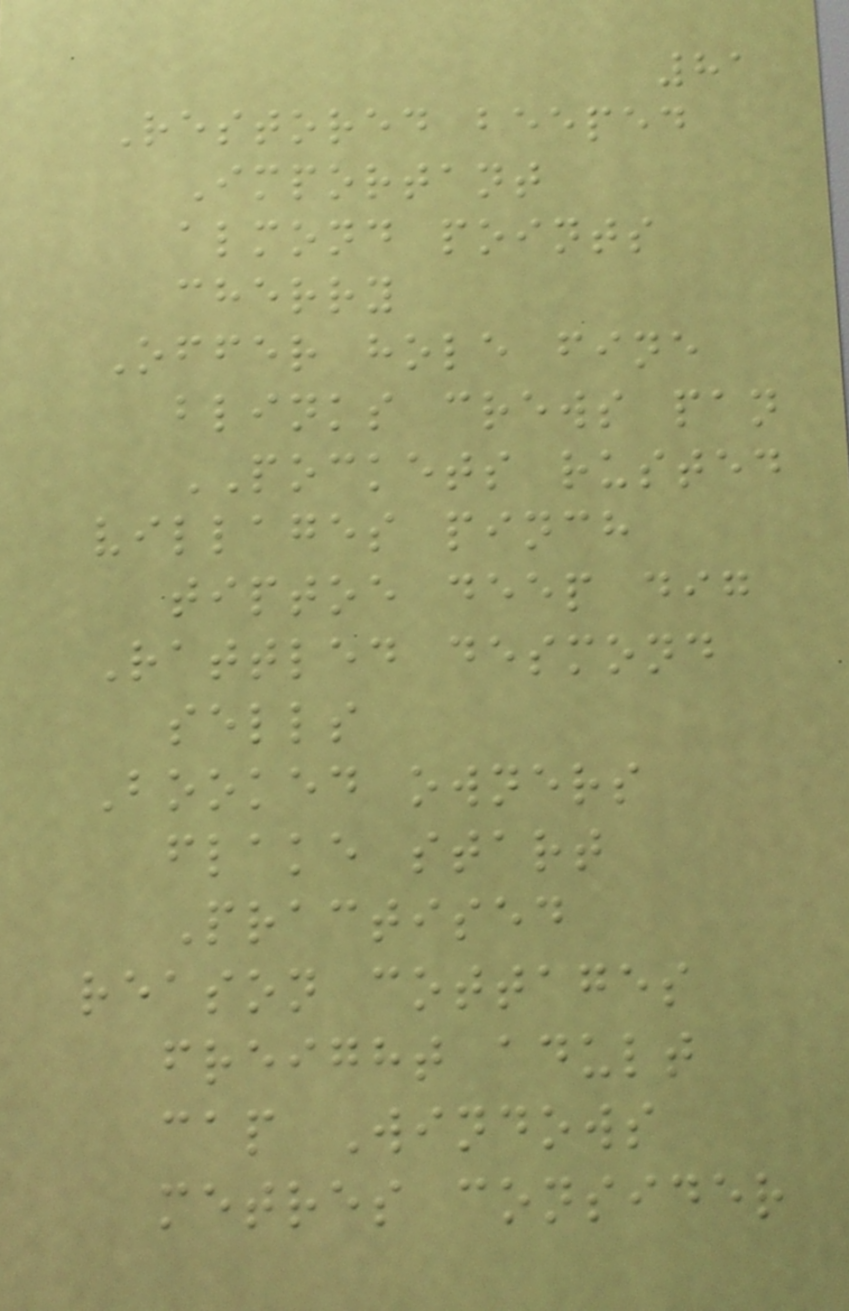81
Restored beeped
Important
almond points
cherry
Offer hole fine
blinks crews pan
POCKETS rusted
villages pinch
tiptoe deep dig
Rattled desmond
sells
Booked owners
flake start
Practised
reason cottages
freight adult
cap Windows
metres consider
